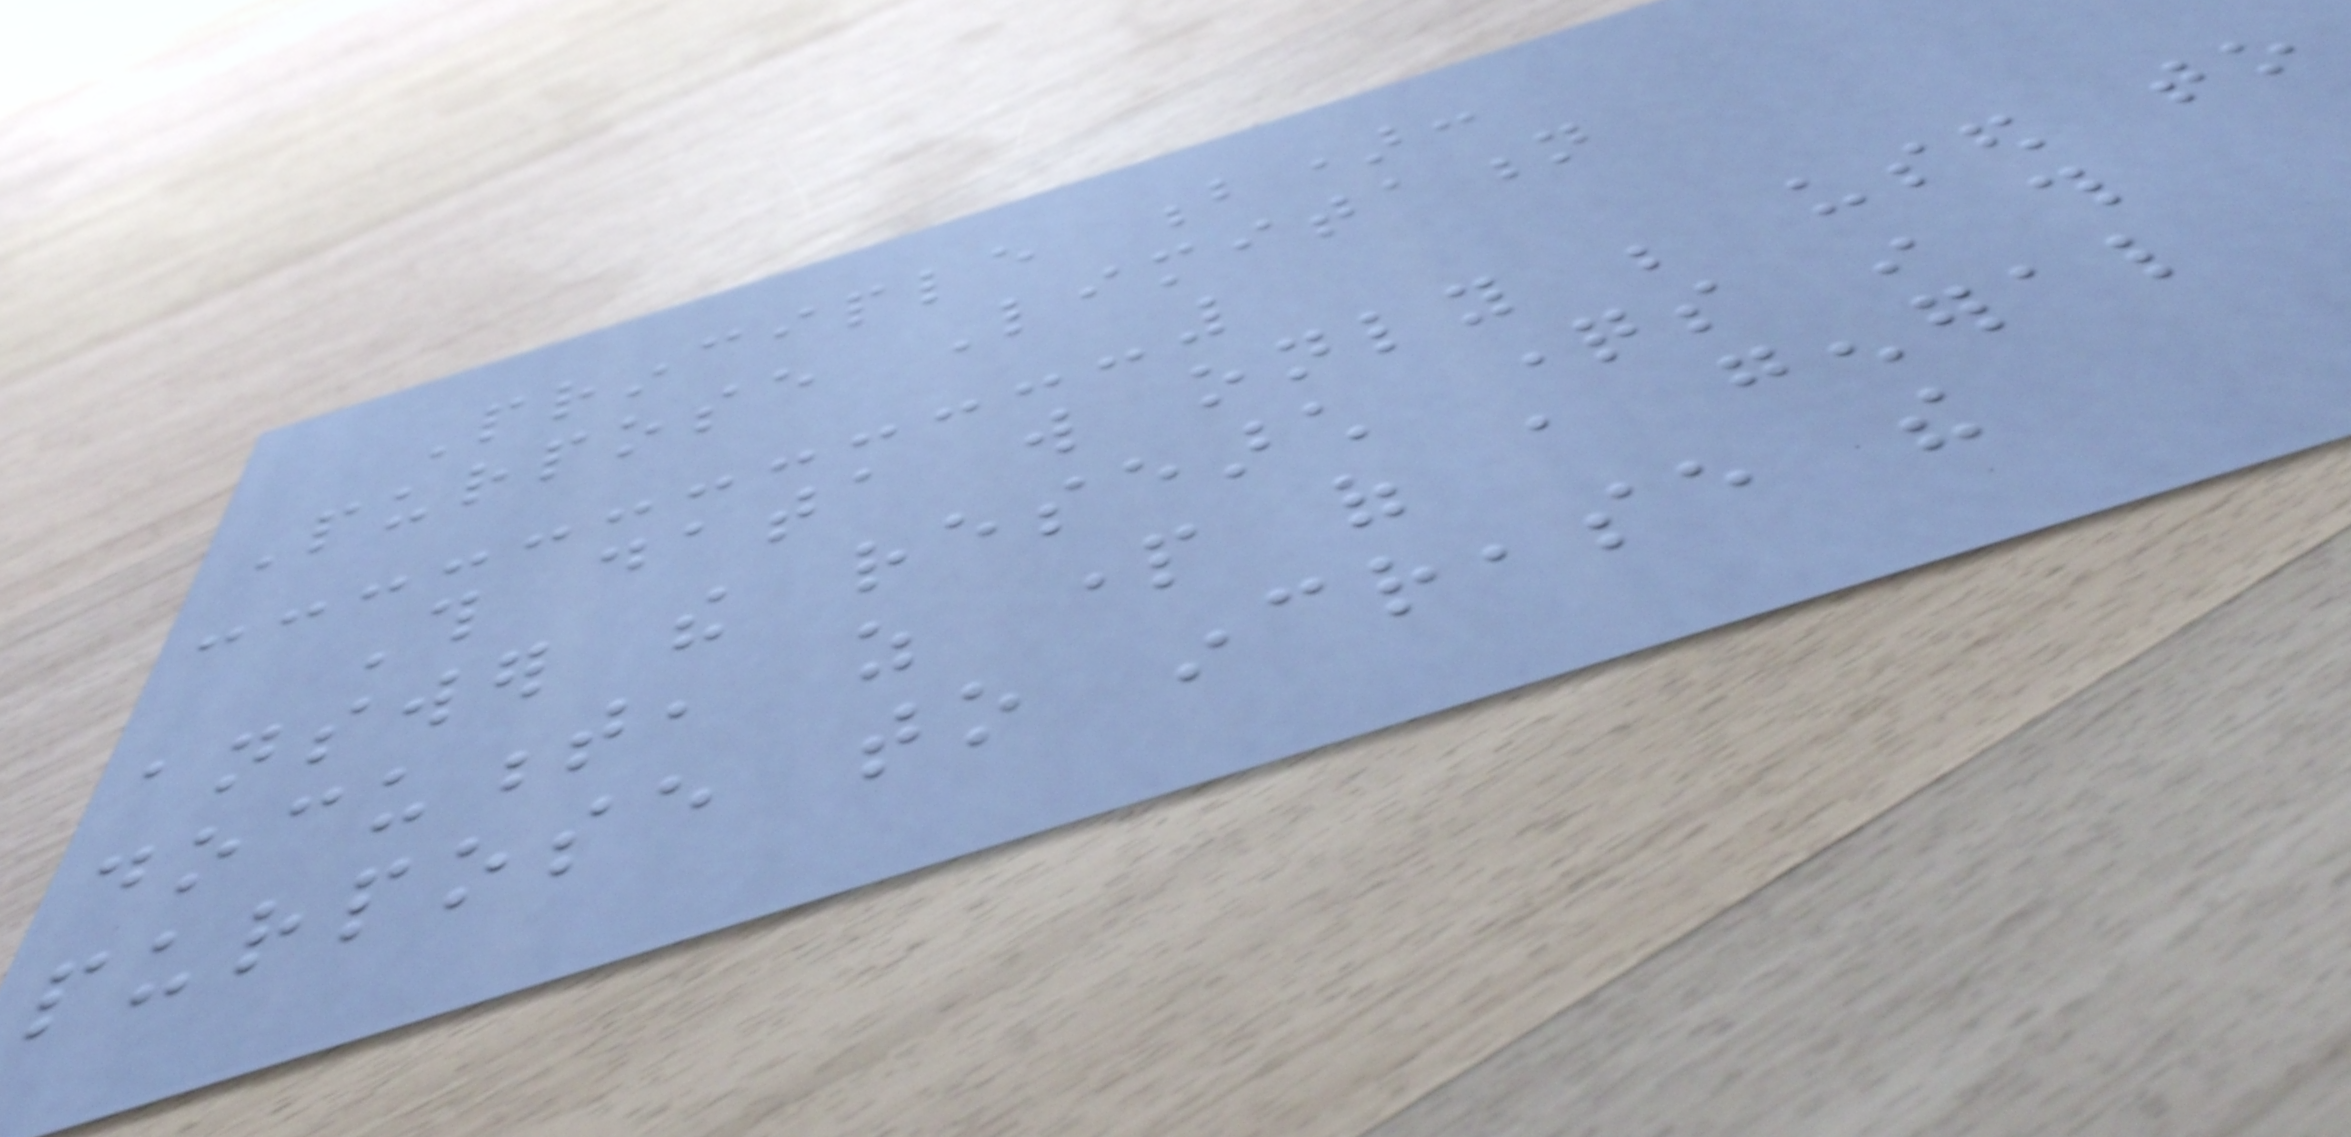Principle b):
Purpose Limitation
This data will only be used to
answer the research questions in this
document, as part of a general
purpose to increase the
